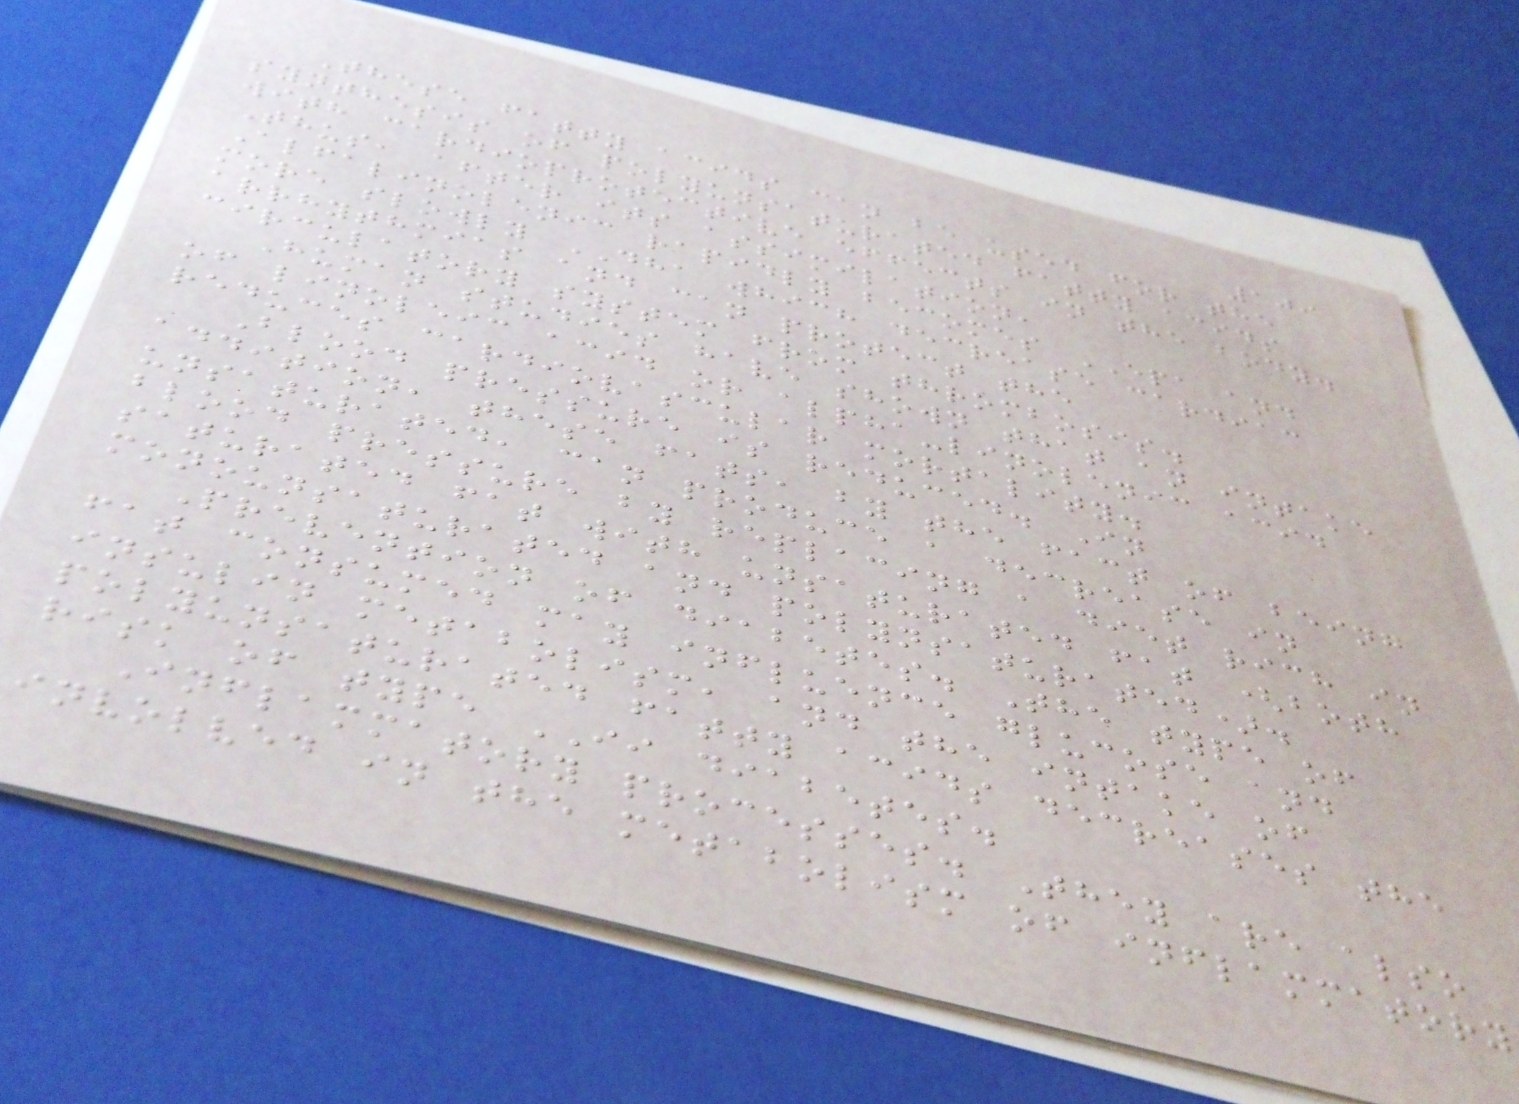109
These fatty acids can be used for the
synthesis of polyunsaturated fatty acids
with cardioprotective effects in the body.
Thus, after its assimilation,
Alfalinolenic rapidly becomes EPA and
more slowly DHA which decrease cardiac
arrhythmias and can protect the
circulatory system from thrombosis.
Human studies have shown that an intake
of linoleic acid or alpha-linolenic acid
reduces cardiovascular mortality.
Blood pressure is reduced. In
addition, these fats, by the fact of being
unsaturated, can produce a decrease in
blood pressure by replacing a diet rich in
saturated fat with unsaturated fat (both
monounsaturated and polynsaturated).
Prevention of diabetes. The type of
fat consumed may influence glucose and
insulin metabolism, and the intake of
polyunsaturated fatty acids decreases the
risk of type II diabetes.
Inflammatory processes. They are also
involved in the metabolism of inflammatory
